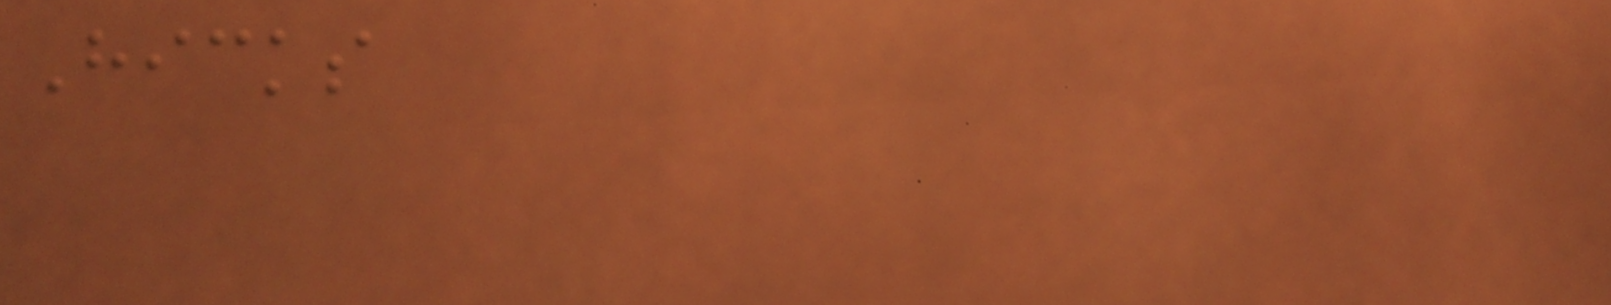Hicks
